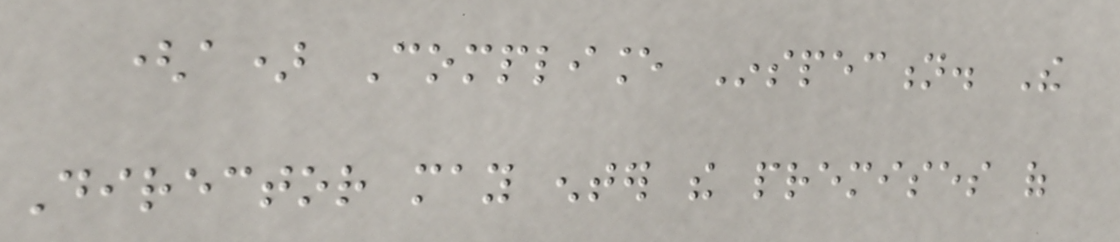(a) Compliance Inspection. The
Director may enter the premises of
